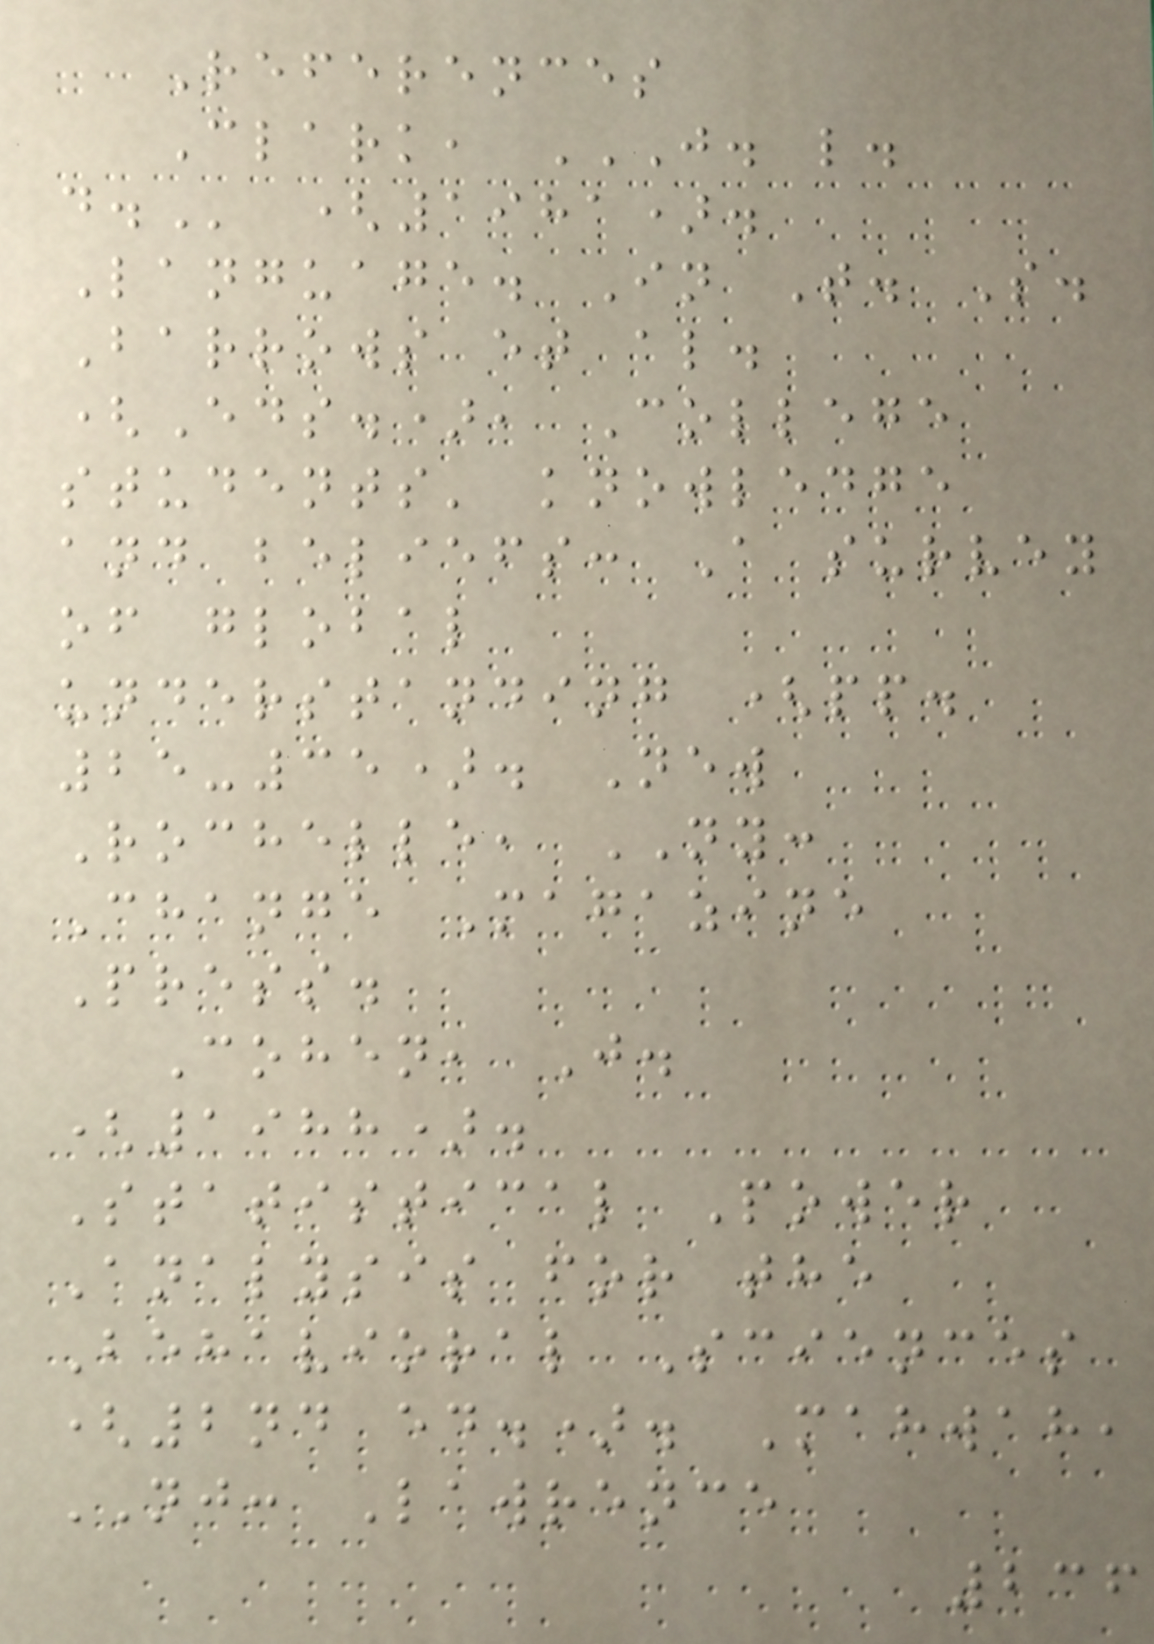References
Clark, J. L.
D. (1981).
Language. In T. S.
Barrows et al.
(Eds.), College
students' knowledge
and beliefs: A survey
of global
understanding (pp.
25-35). New
Rochelle, NY:
Change Magazine
Press.
Cohen, J.
(1988).
Statistical Power
Analysis for the
Behavioral Sciences
(2nd ed.). Mahwah,
NJ: Lawrence
236
